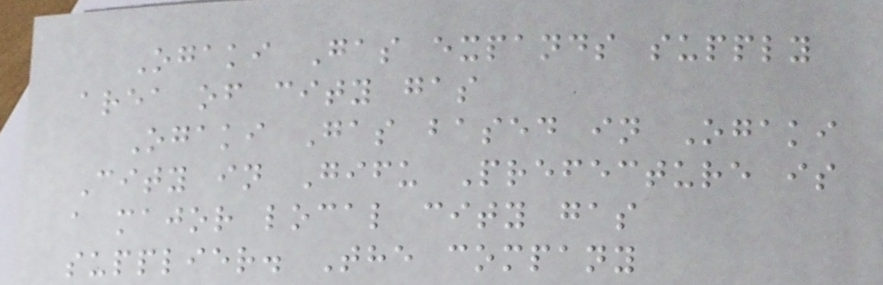Ogaki Gas expands supply
area of city gas
Ogaki Gas based in Ogaki
City in Gifu Prefecture is
a major local city gas
supplier. The company
